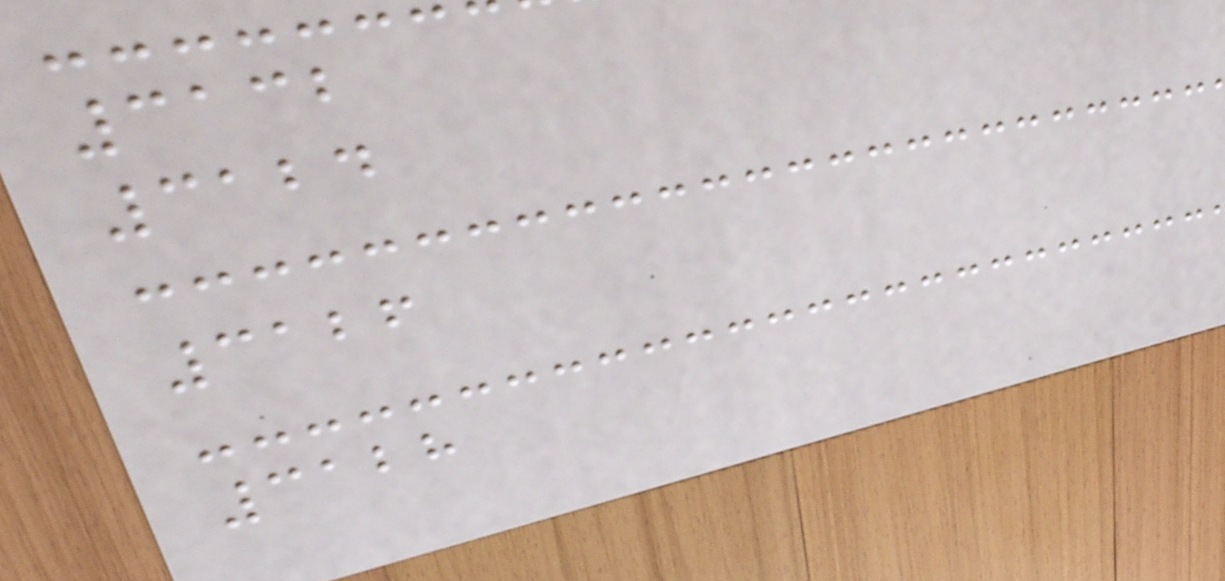3132
3124
3126
3128
